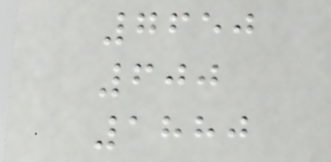7650
600
1880
